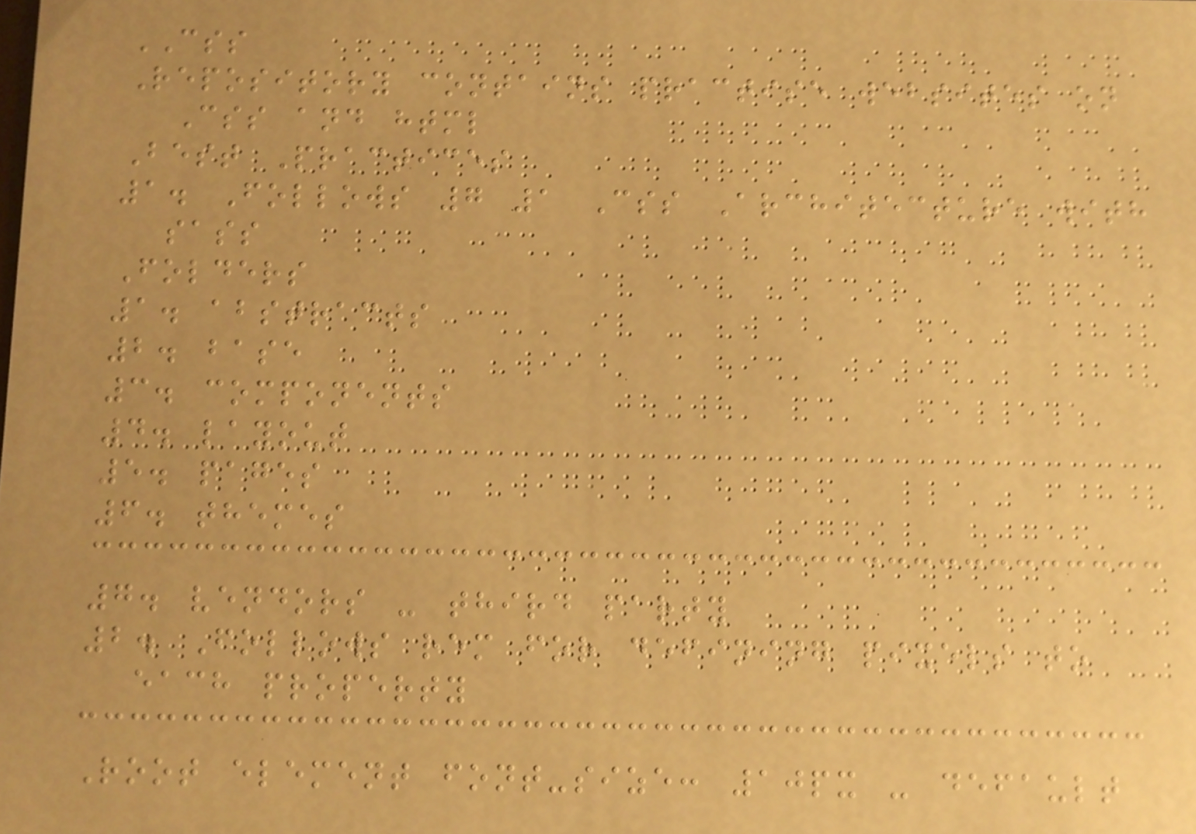CSS
Repository contains practise websites on
Css and html
Best Practices
1. Follows 7 1 Css Architecture with
sass
Folders
1. abstracts
2. base
3. components
4. layout
5. pages
6. themes
7. vendors - third party
2. Follows rem for defining pixels to
each property
Root element font-size: 10px - default
